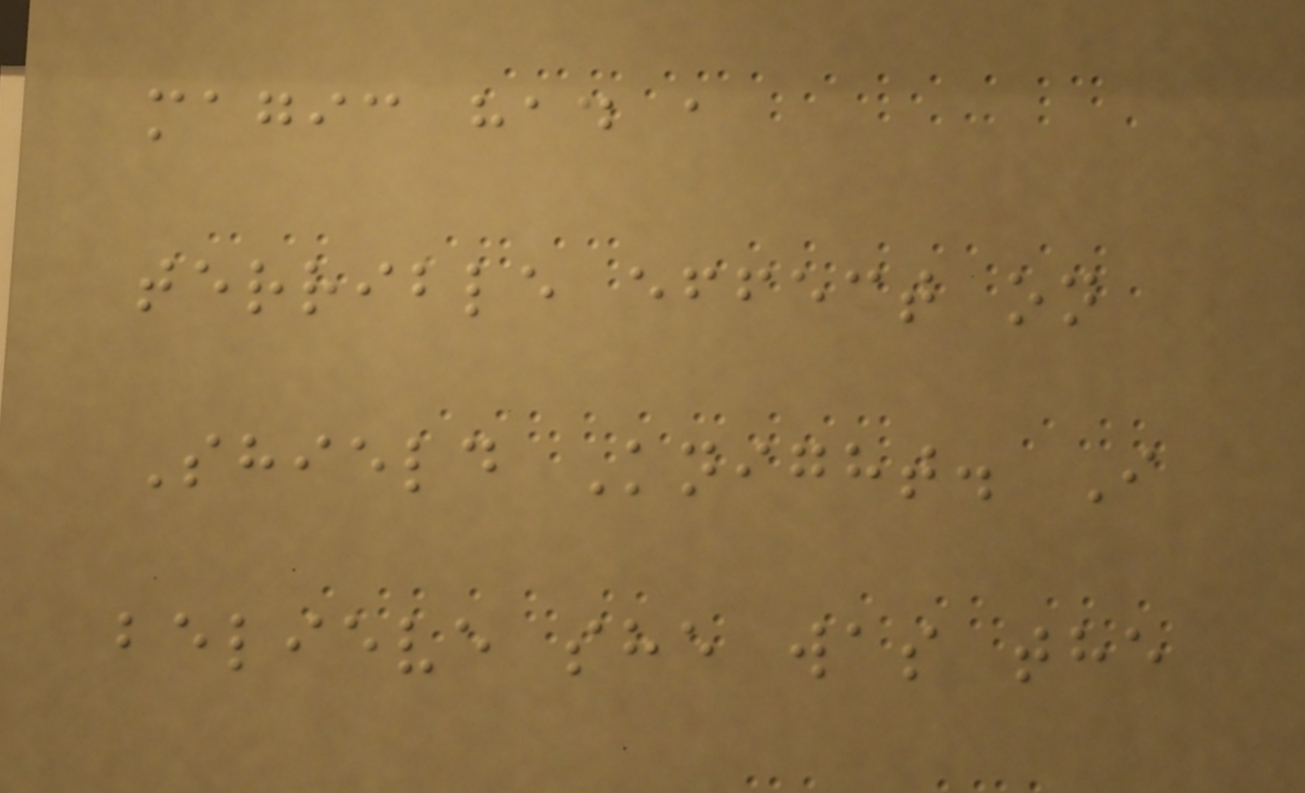magic had a
terrible effect on
Shield Knight. I
believe she was the
